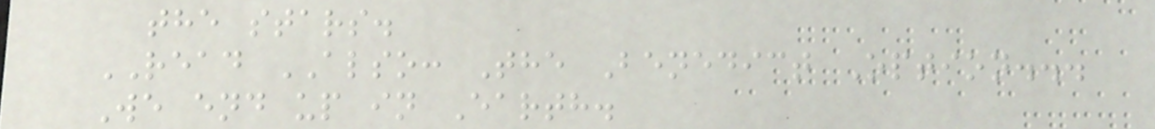the stars.
READ ALSO: The Benedict Option...
We end up in Earth.
